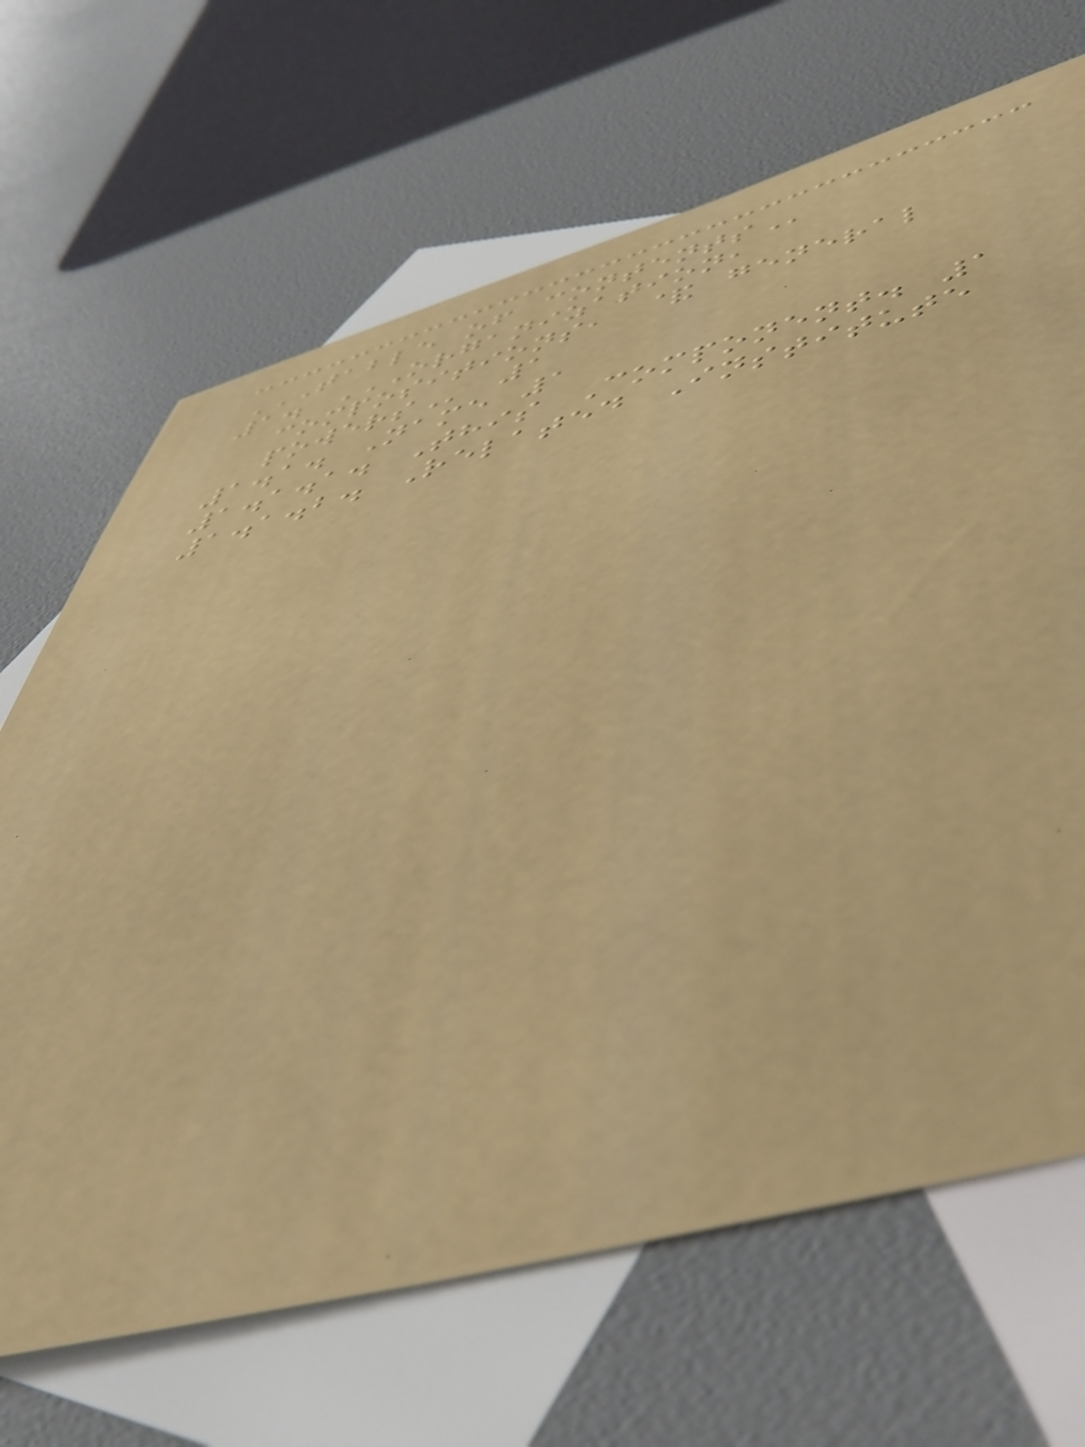TABLE OF CONTENTS
1. ORGANIZATION,
COMPOSITIONS, & GENERAL
POWERS 1
1.1. Name 1
1.1.1. This Component. 1
1.1.2. Related Institute
